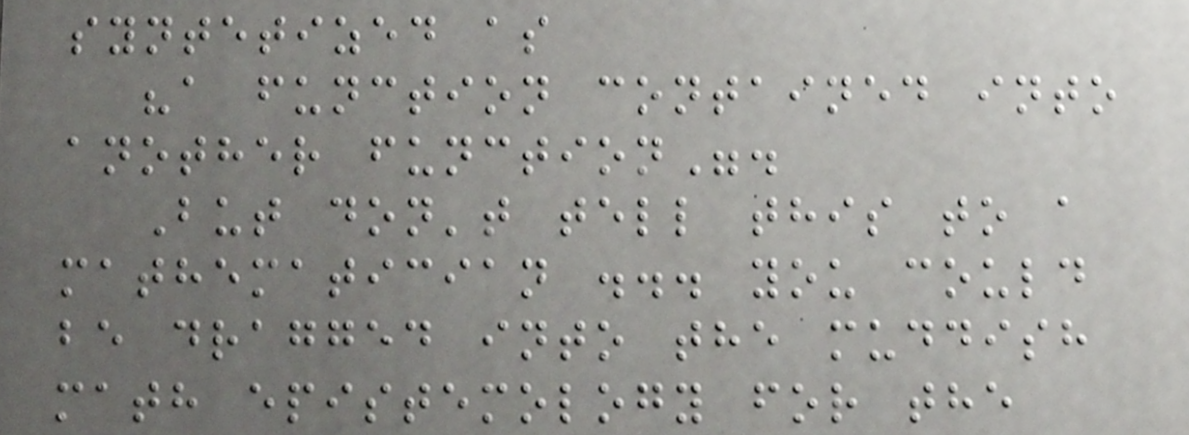syntetized as
"a function contained into
another function".
But don't tell this to a
mathematician ... you could
be dragged into the muddish
math epistemology for the
